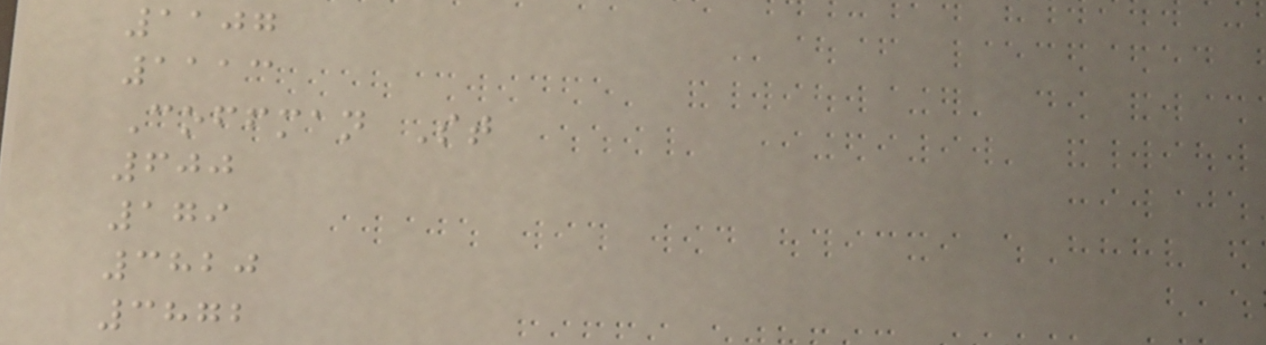1107
1113
Coffman St
600
179
3820
3872
